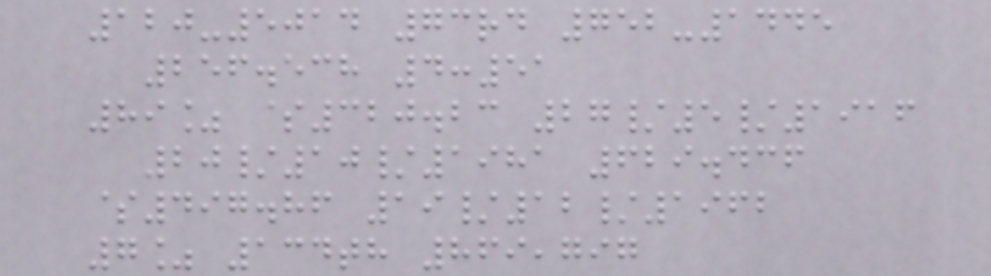120-5014 73rd 752-1445
256.538 4:51
89% $320.23 27/5/1916
20/10/1981 629.436
$497.86 19/12/1962
7% 134th 869,797
